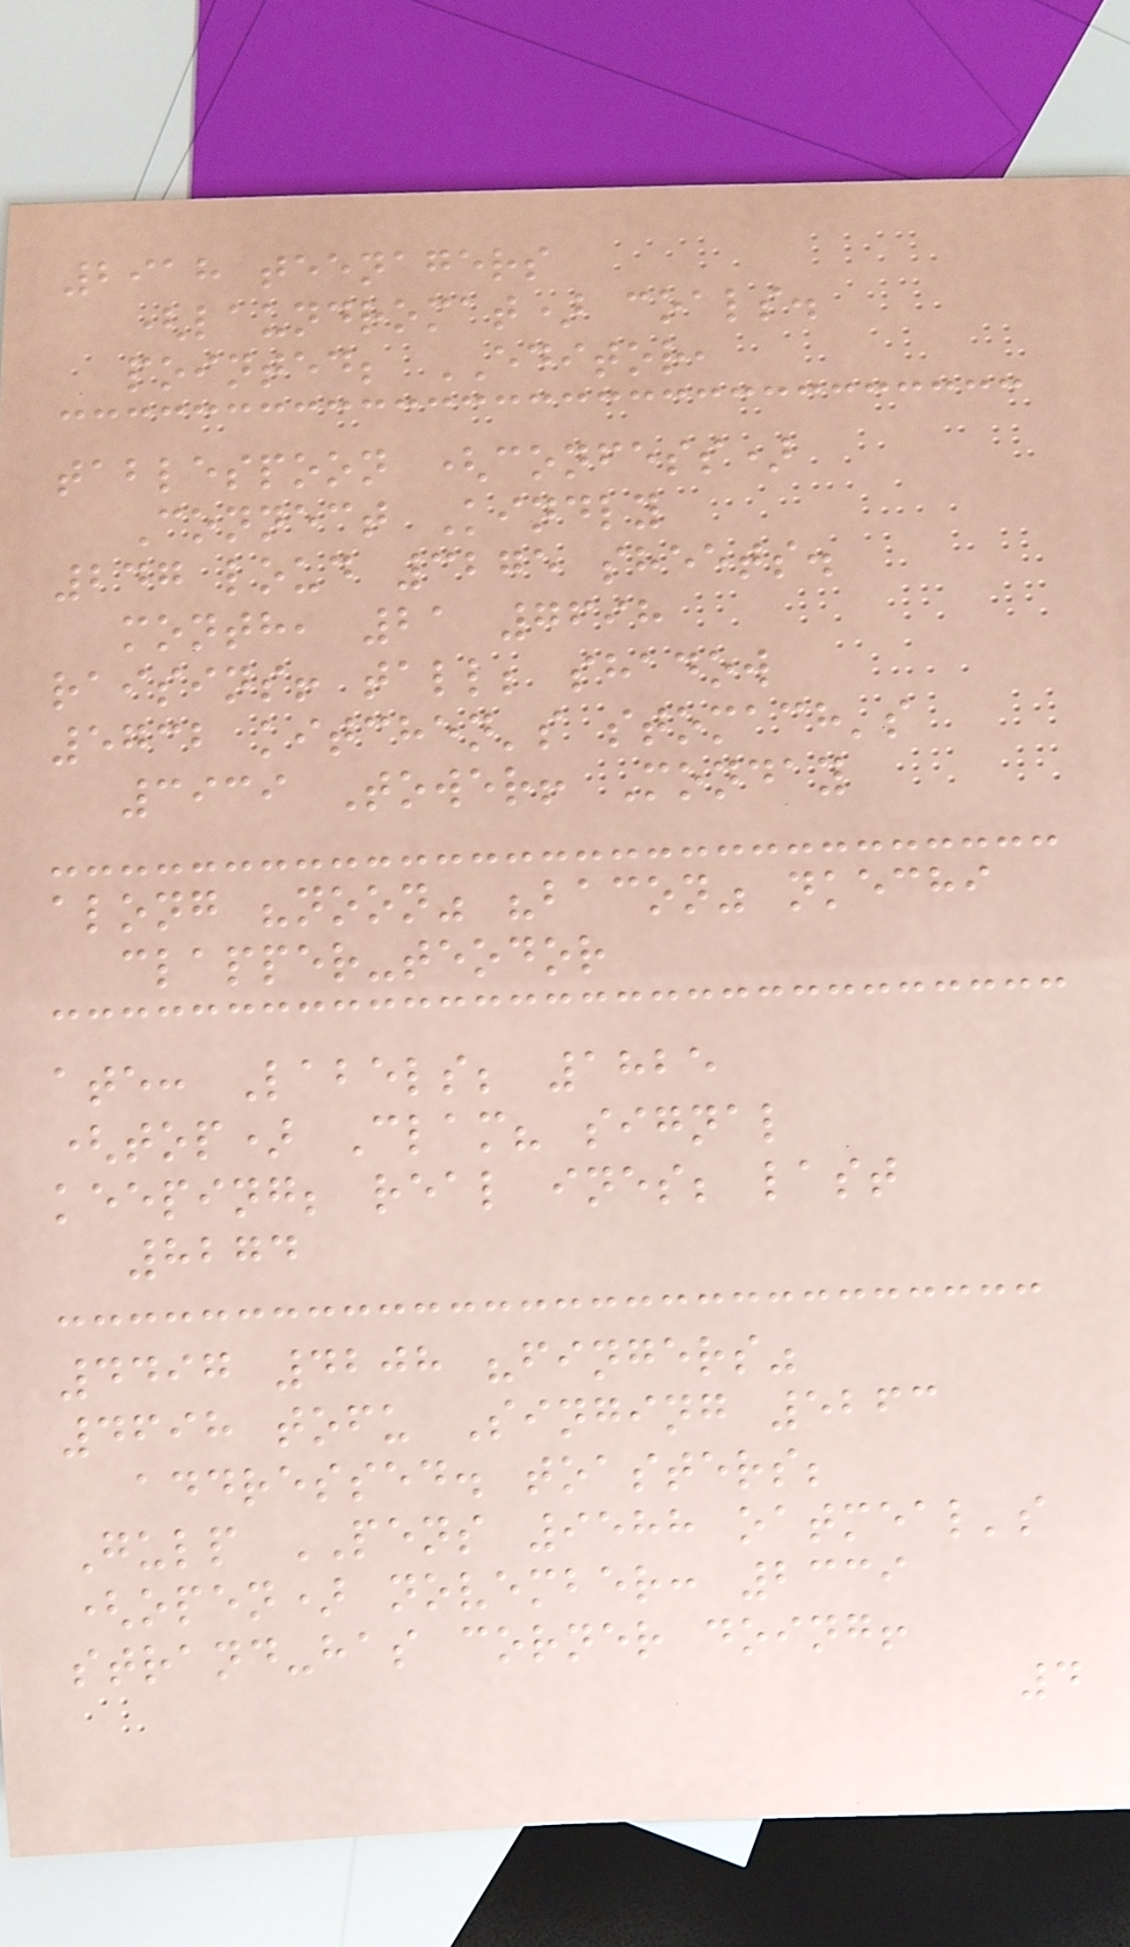2918 teenagers
(laundromat) coals.
pointed; EDITOR,
tablespoon (confess)
Connect Kindly
247 loud 3275 sheets.
month, 21 7698
raisins! tall; shadow
5732 kitchen's stomach's
3939 Tower! Monday
along "noon" "bacon" nkechi
clapper-teodor
ate: Labels; 1825
(top) Clam? signal
keeping; real ines; last
8274
4497 4208 "fingers"
4698 tofu Singing 5263
addressed. toasters;
Gulp PENS 9588 oatmeal's
(open) november: 2339
strand-has corner doing!
4
